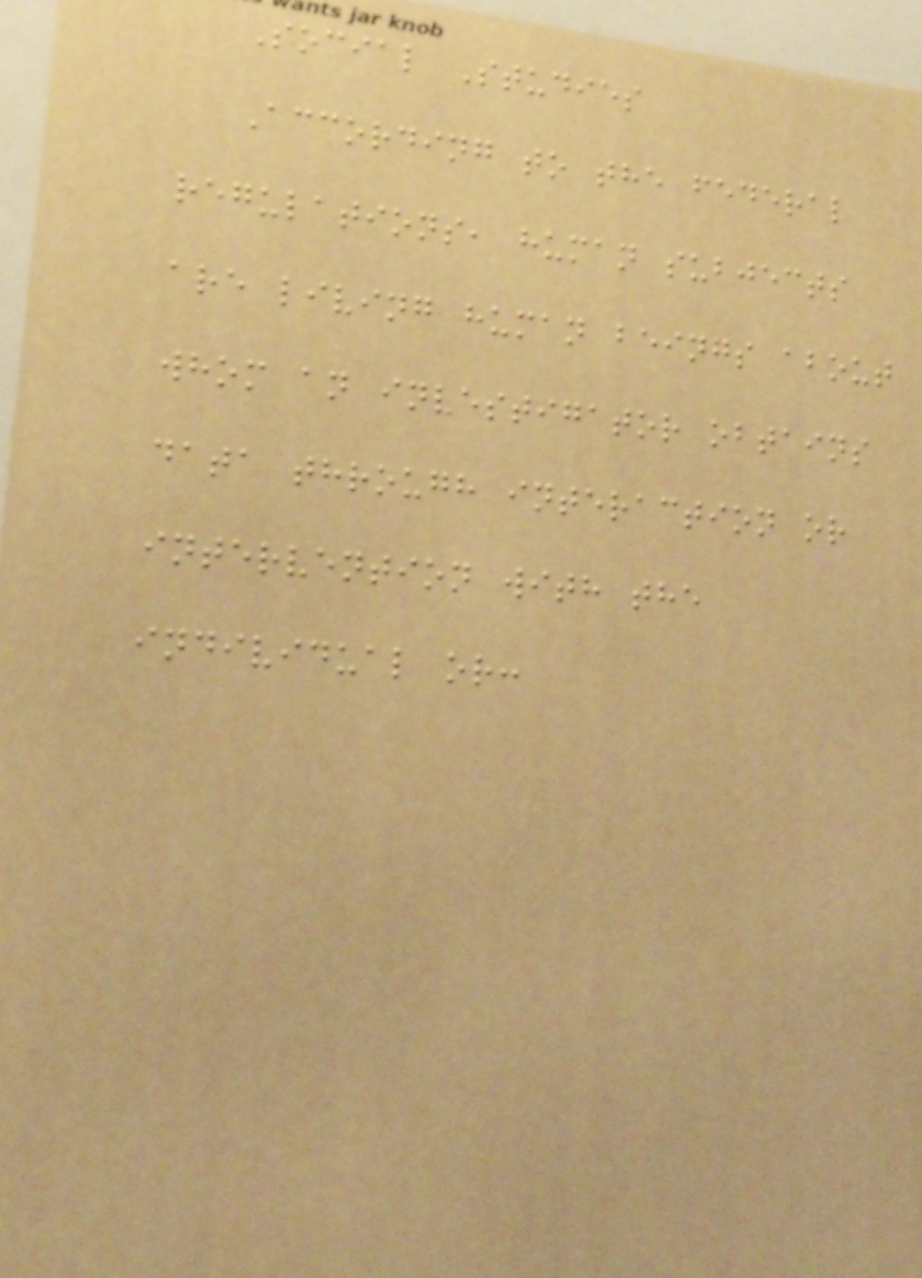Social Studies
According to the federal
regulations, human subjects
are living human beings about
whom an investigator obtains
data through interaction or
intervention with the
individual or:
